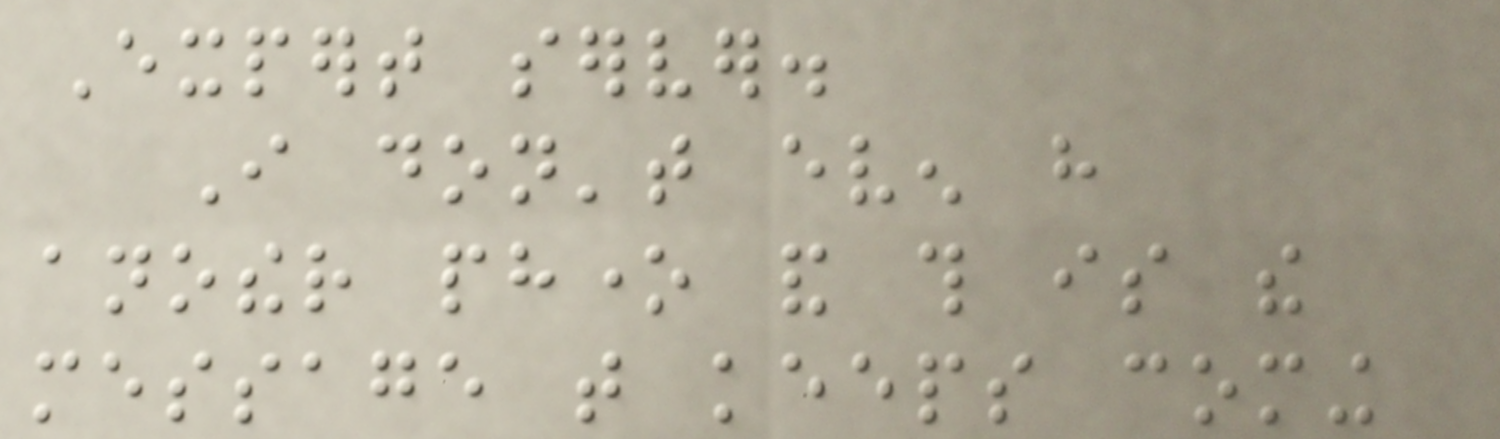Expert server.
I don't even have
another phone and this is the
message that keeps coming
